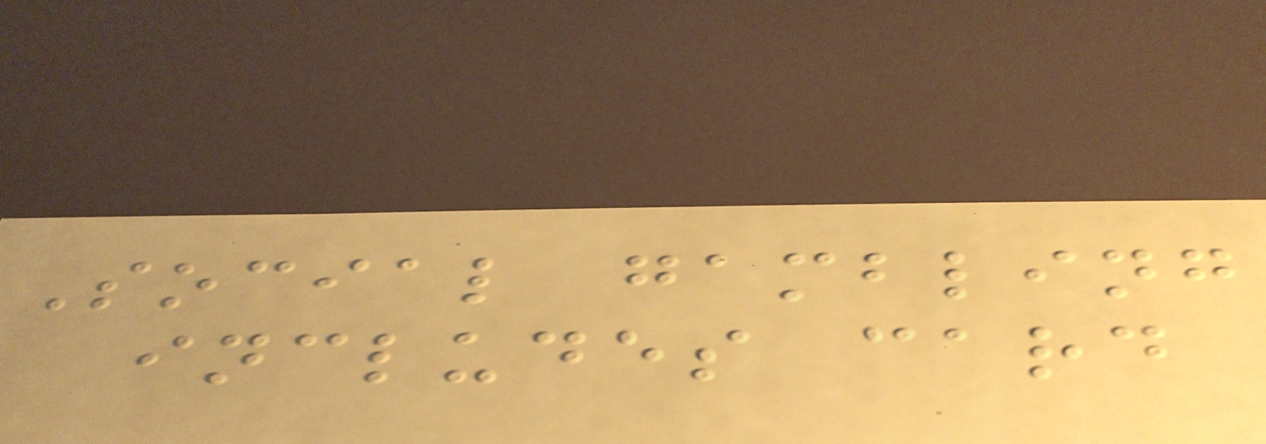Social gambling
includes card
